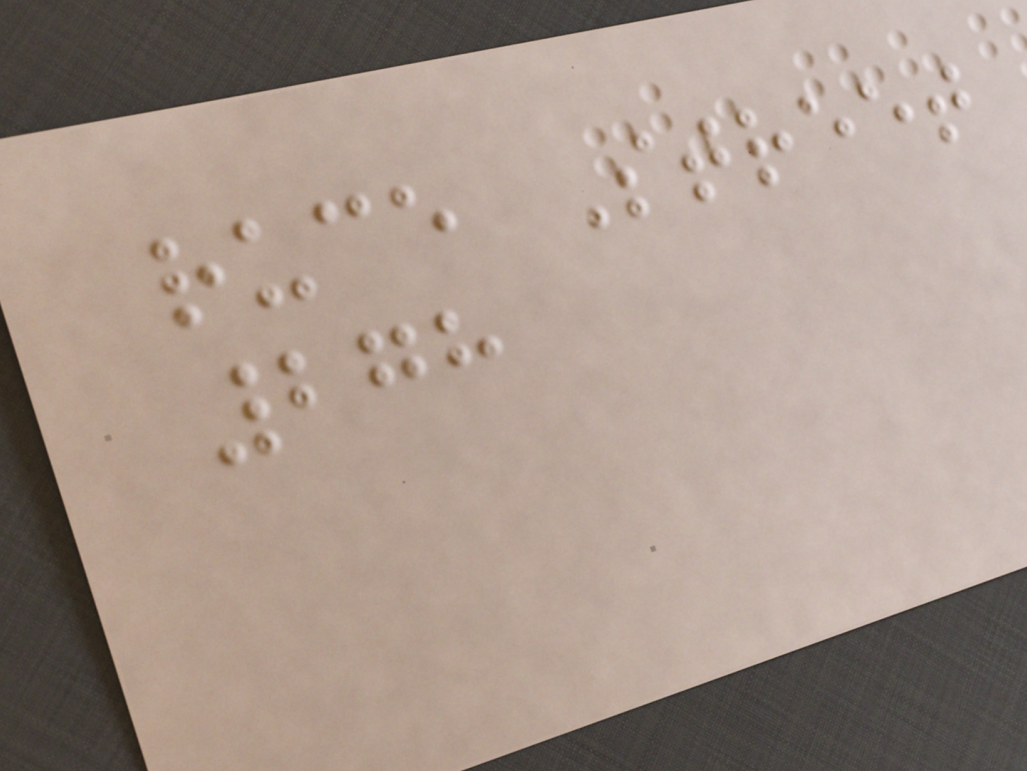ruce Street
278
